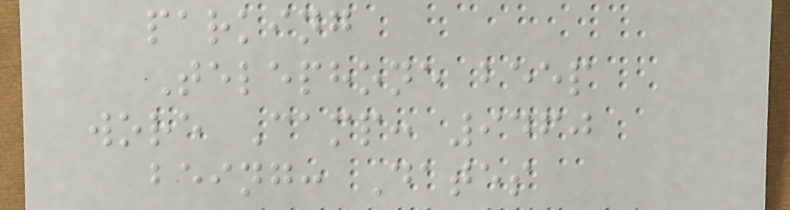parking
Telephone beep
wore Camp: 9460
being: Dates
